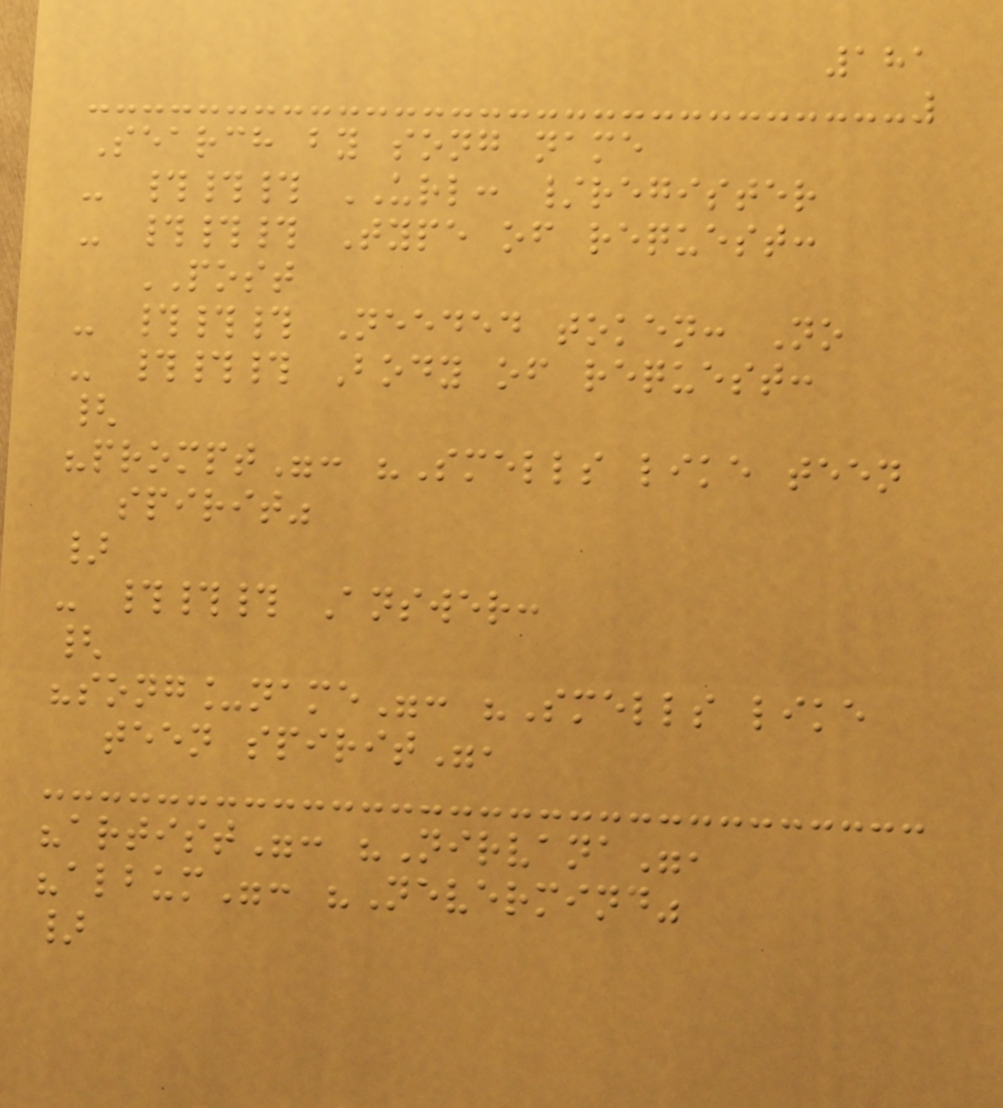181
Search by song name
- ### URL: /register
- ### Type of request:
POST
- ### Needed token: No
- ### Body of request:
{
"prompt": "Smells like teen
spirit"
}
- ### Answer:
{
"song_name": "Smells like
teen spirit",
"artist": "Nirvana",
"album": "Nevermind"
}
